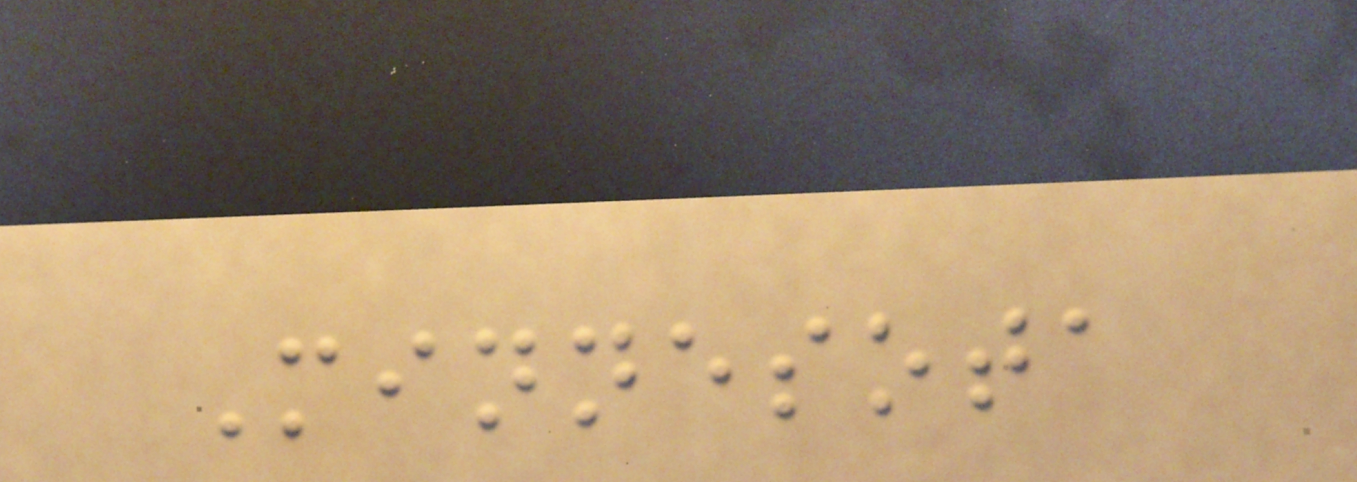Minnesota
